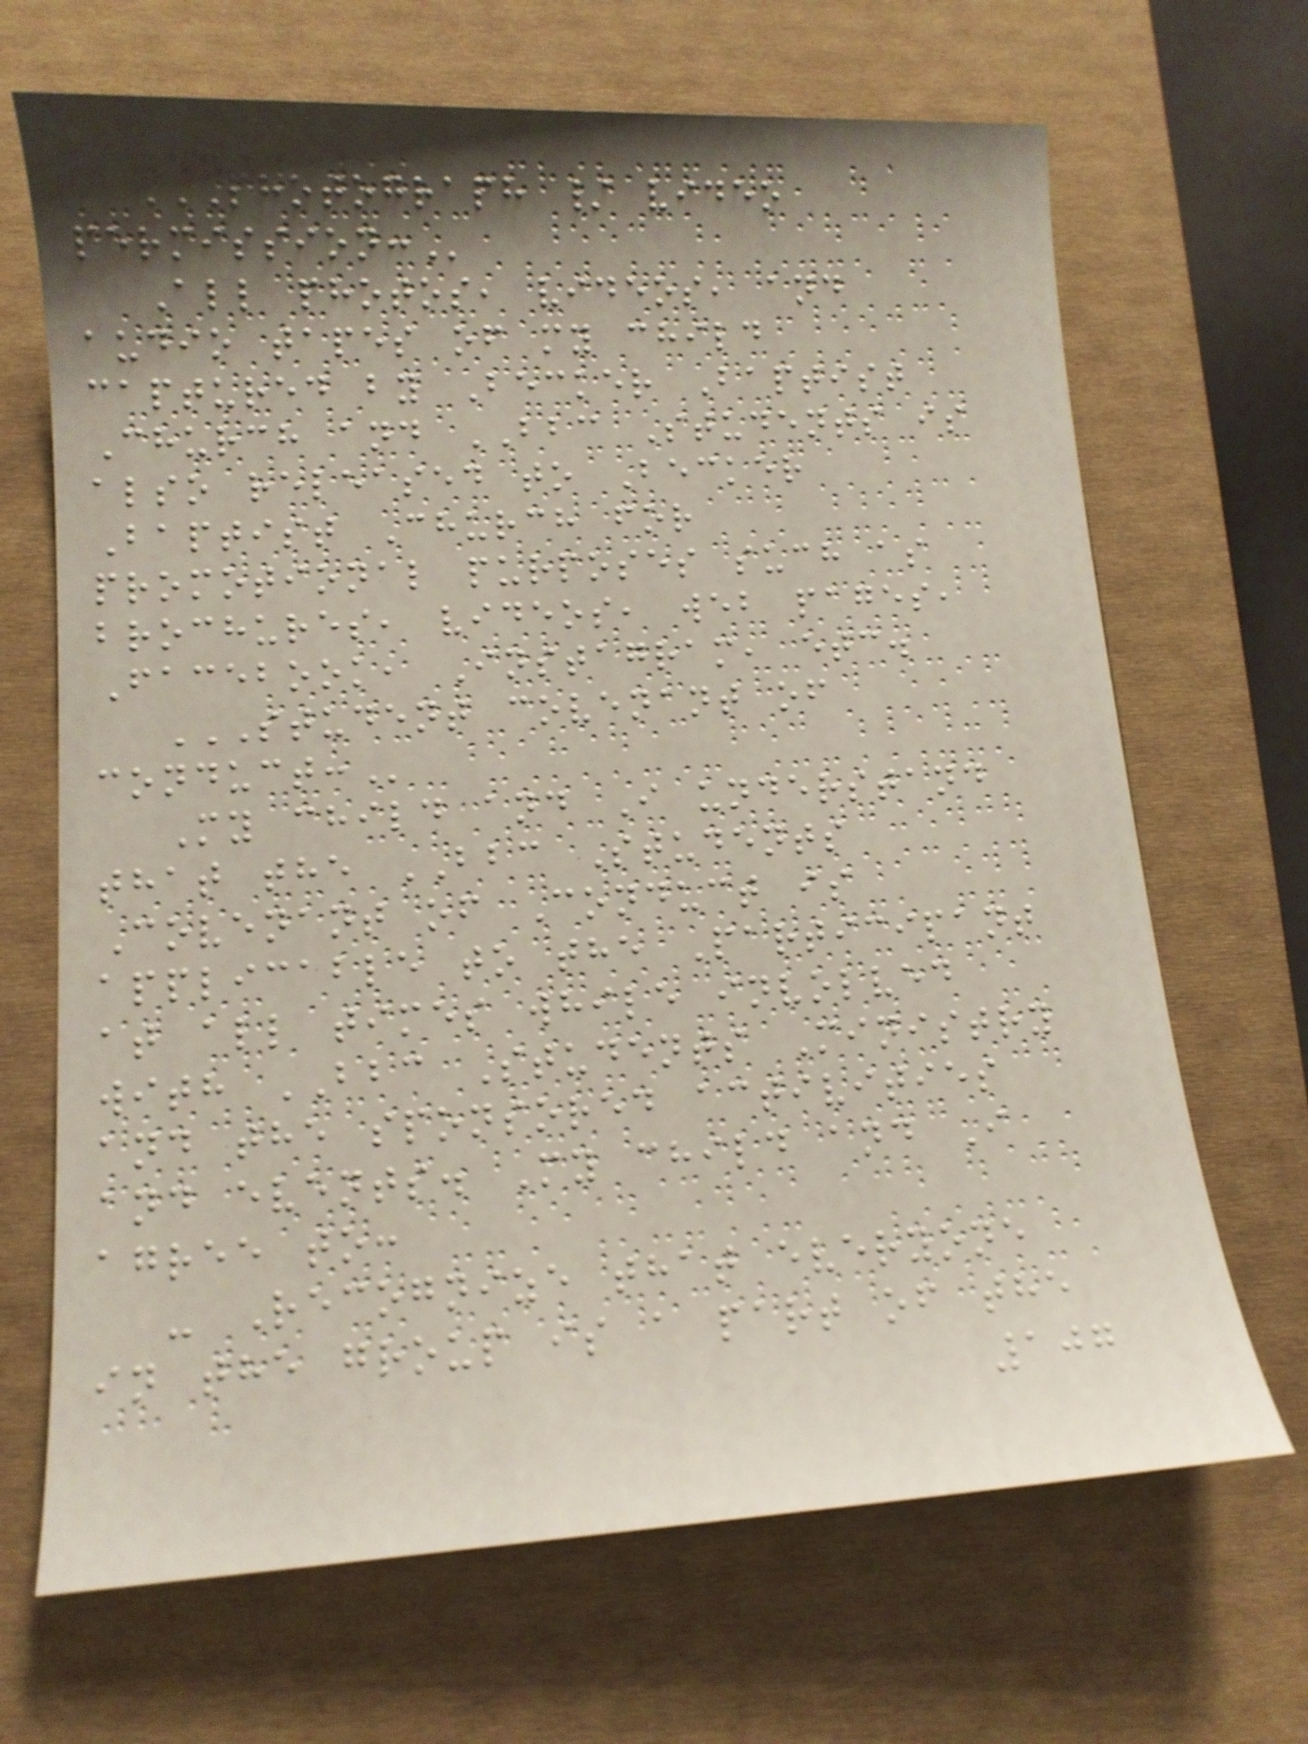PHOTOGRAPH / VIDEO
PERMISSION:
All photos, videos, and
audio tapes of my child
captured by Becker Baptist
Church and BBC Students is
also released to Becker
Baptist Church for
promotional purposes such as
brochures, videos, web pages,
Facebook, Instagram, etc.
STUDENT COVENANT OF
CONDUCT:
My child and I understand
that the BBC Students
Covenant of Conduct is
applicable to the Participant
at all times while involved
with BBC Students Ministry
and the sponsored activities
and events. My child and I
agree to:
- Recognize that everyone
in the group is a part of the
107
